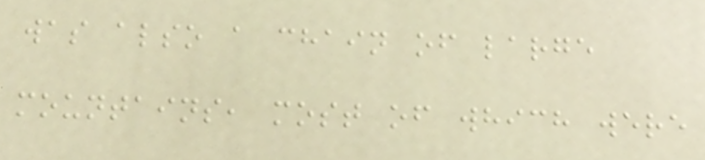was also a chain of large
mountains, most of which were
